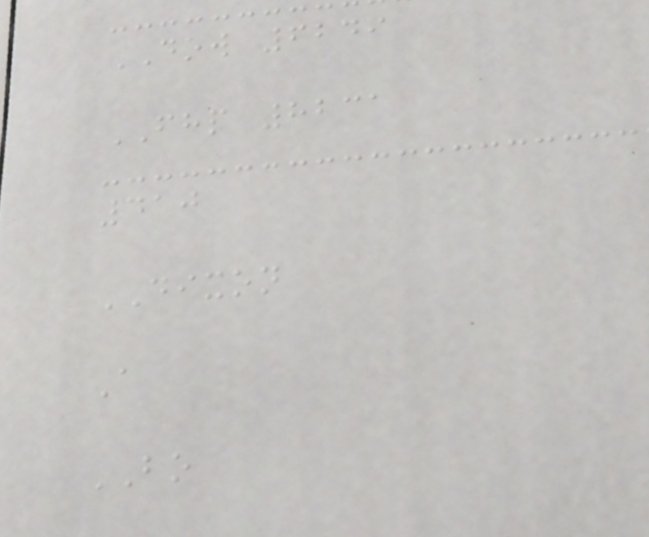DOW 6249
FHP 8231
410
DIXON
A
BO
